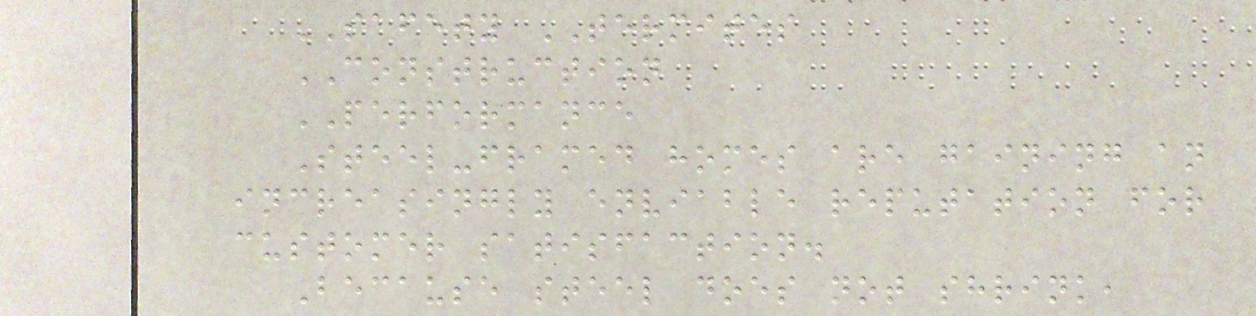SAFETY TERMITES
CONSTRUCTION
PERFORMANCE
Steel-framed homes are gaining an
increasingly enviable reputation for
customer satisfaction.
Because steel does not shrink,
